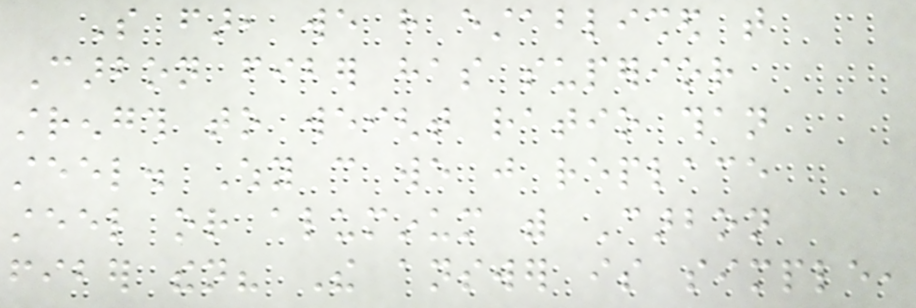So far, we have established that
Carbon fiber has superior
strength to weight ratio than
steel. Why can we just replace
steel or aluminum with Carbon
fiber then? The answer is simple,
